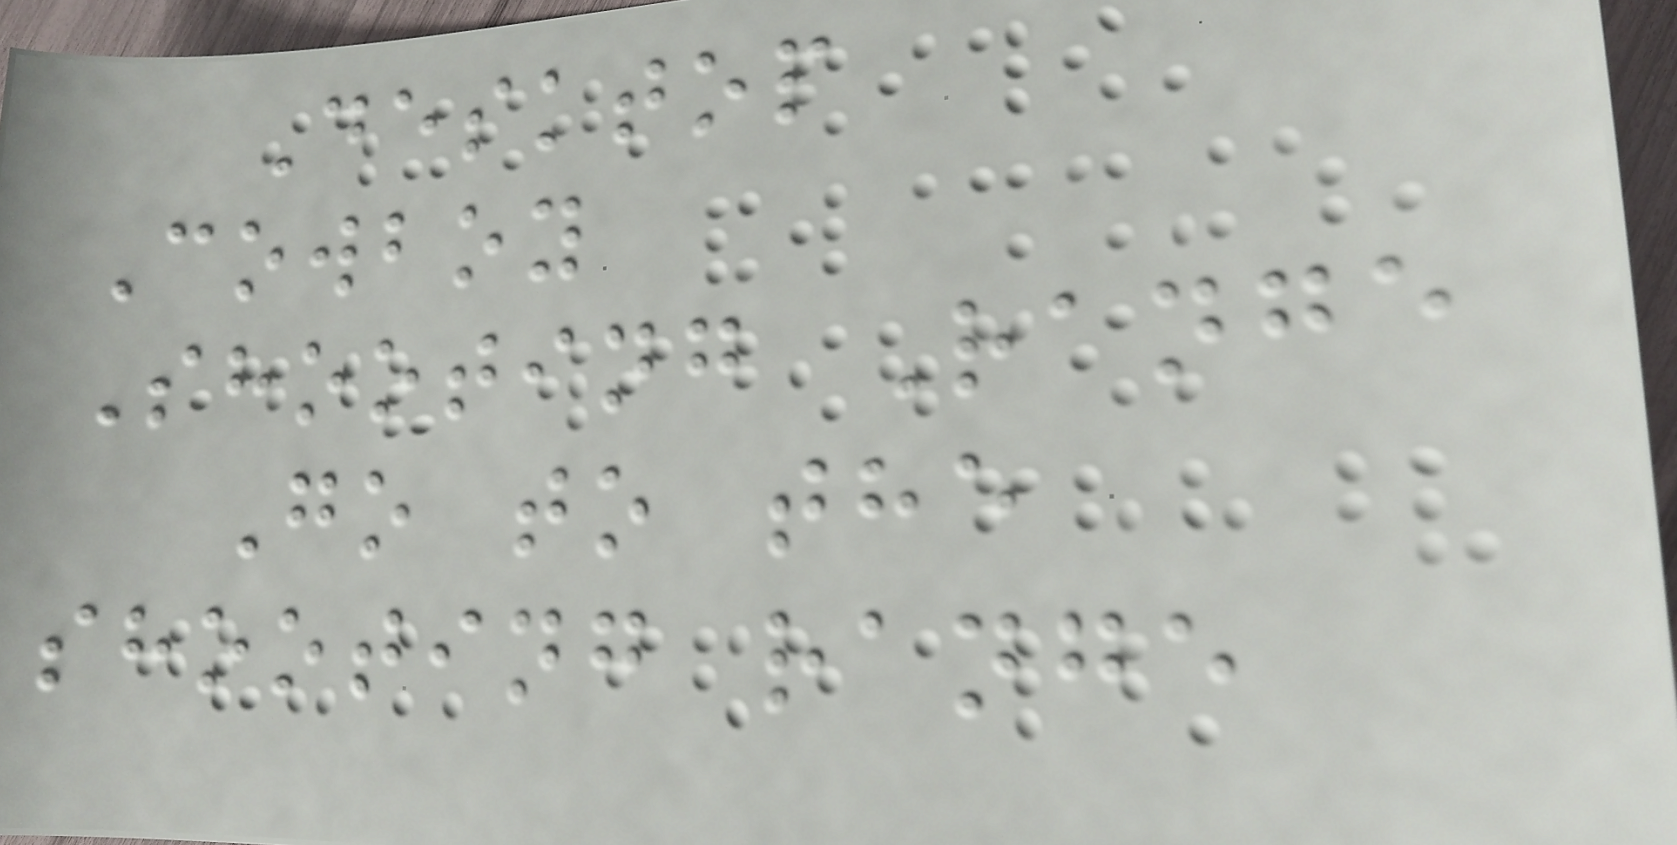Desktop
Cowboy
Shooting Range
Go to the
shooting range
